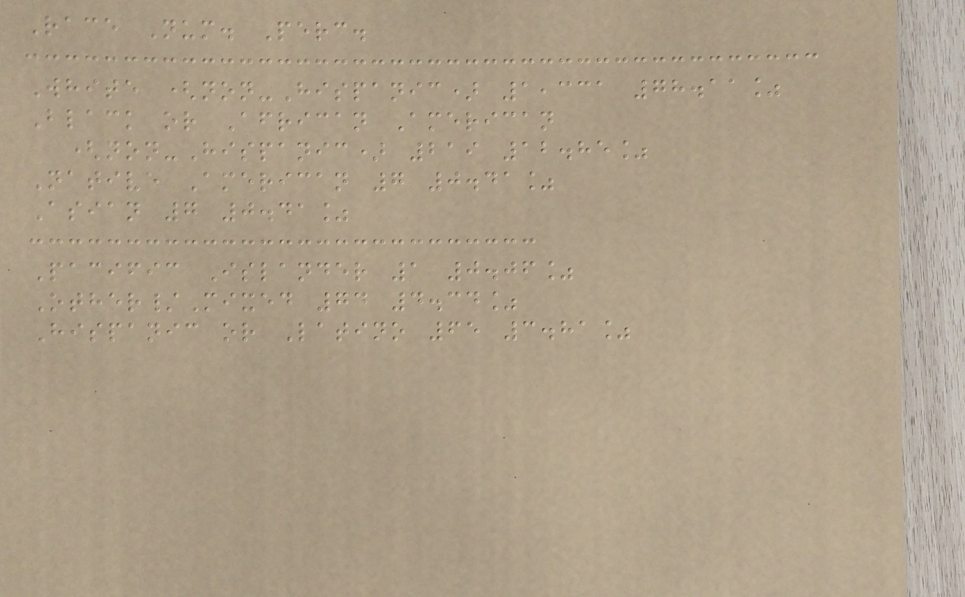Race Num. Perc.
White (non-Hispanic) 1,331 78.11%
Black or African American
(non-Hispanic) 219 12.85%
Native American 7 0.41%
Asian 7 0.41%
Pacific Islander 1 0.06%
Other/Mixed 74 4.34%
Hispanic or Latino 65 3.81%
